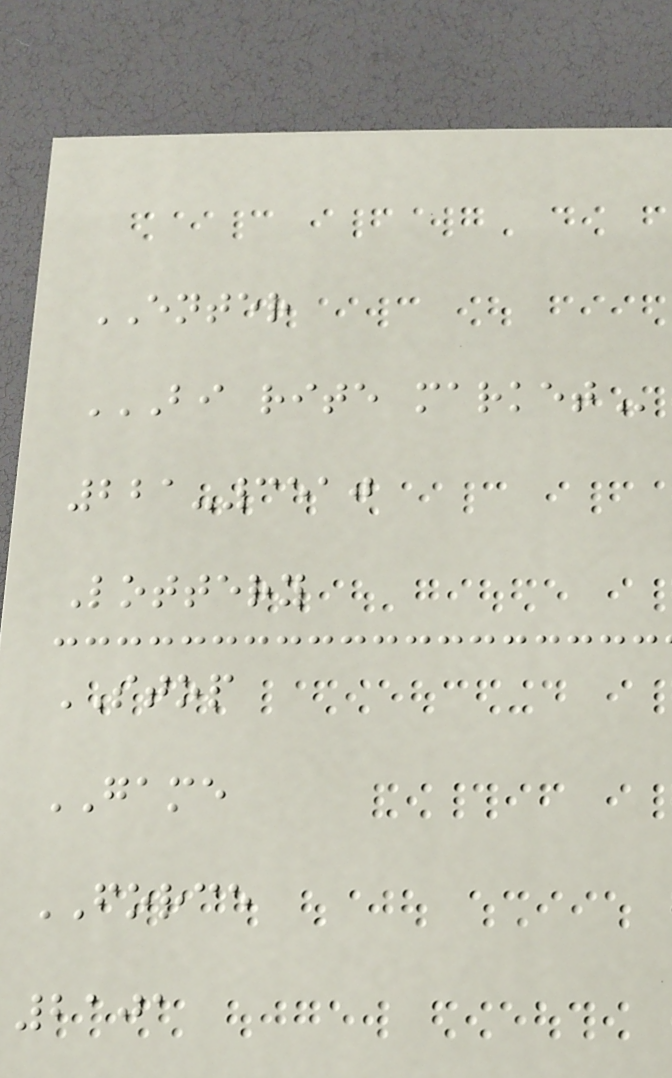ENTER
BI RITE MARKET
221-3510
Lottery
STOP
GAME
FORCE
2101
